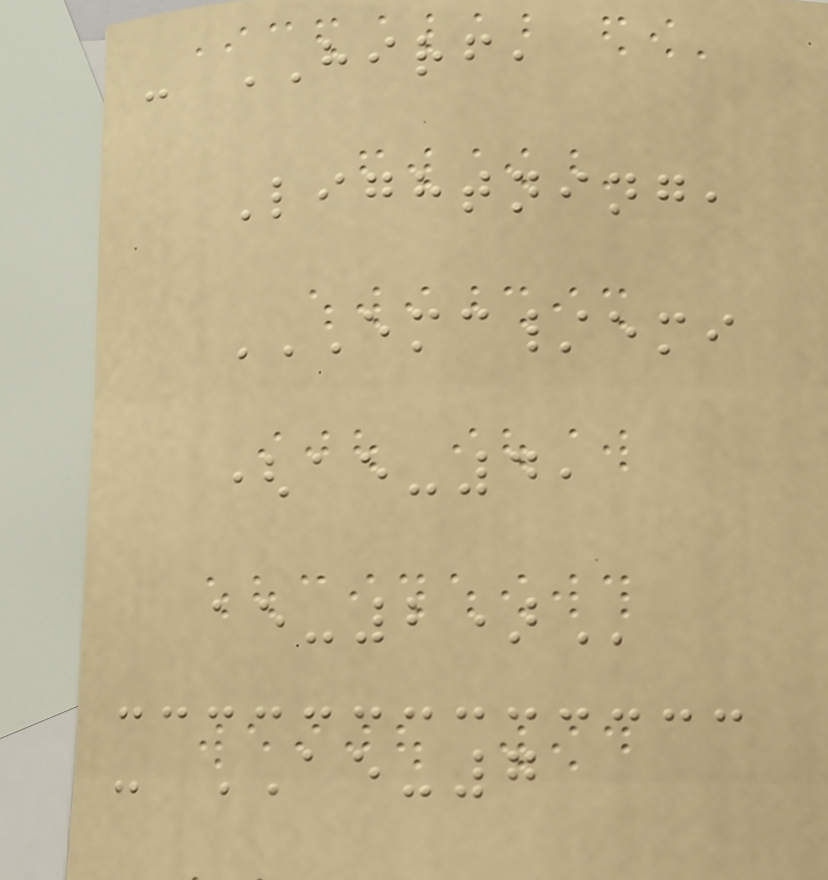- HIRF,
Lightning,
EMC/EMI
(AE-4,
AE-2)
- AE-7
